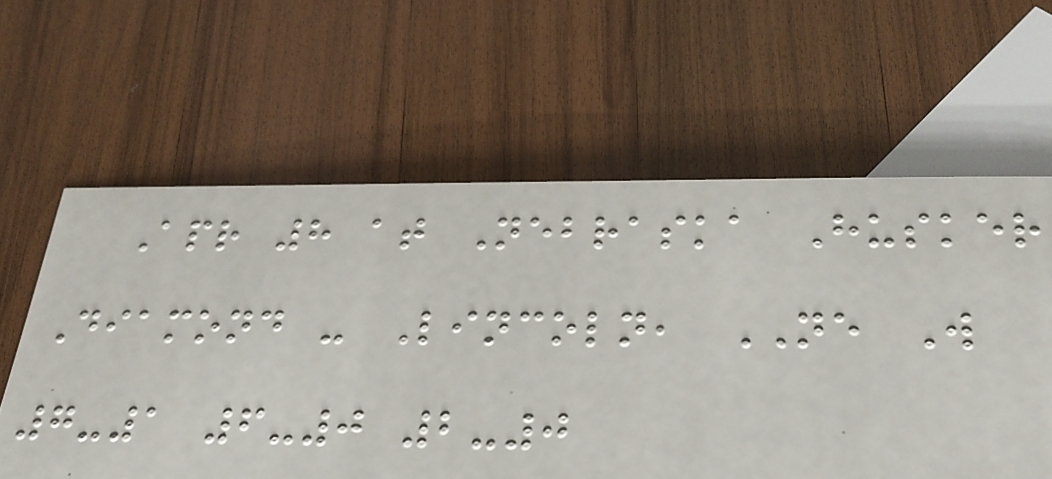Apr 8 at Nebraska Husker
Diamond - Lincoln, NE W
7-1 6-0 2-0
